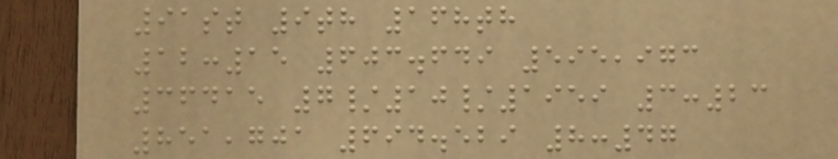91st 9th 168th
12:15 603.649 595,973
36415 7/10/1959 3:23
851,701 694.529 8:47
